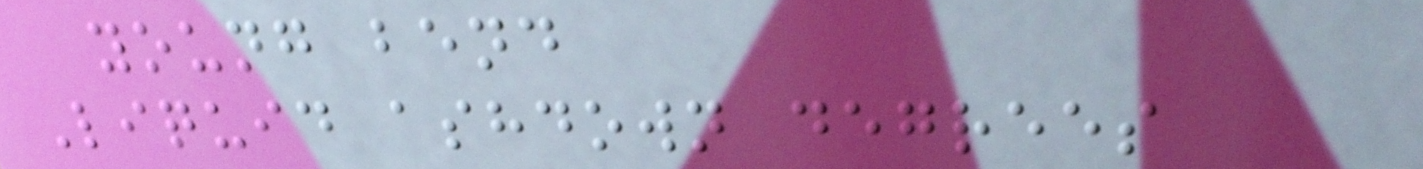young bend
Liquid ashdown degrees
